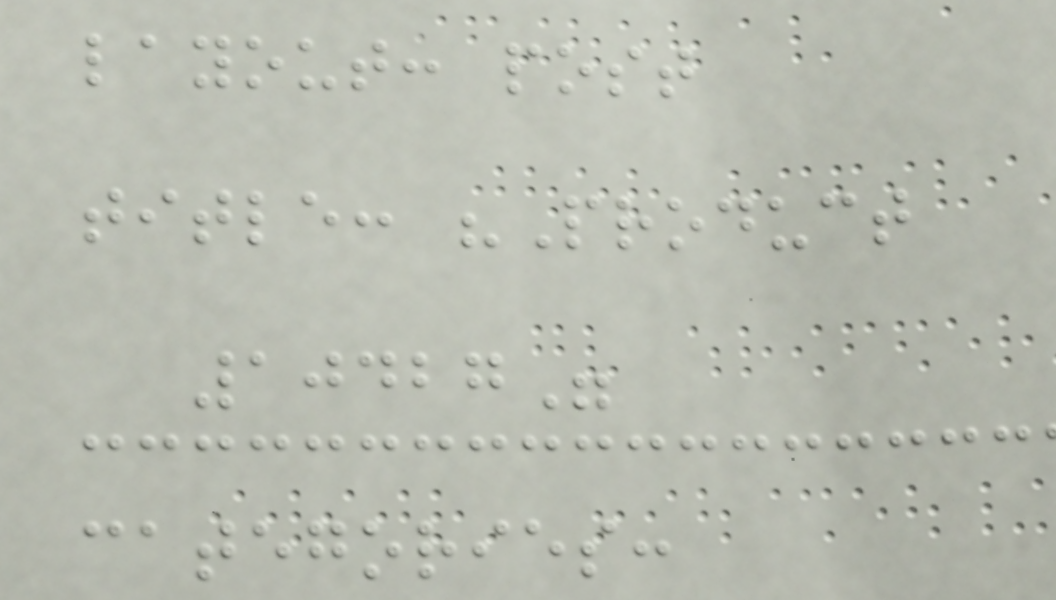layout: post
title: "Product
10427"
categories:
